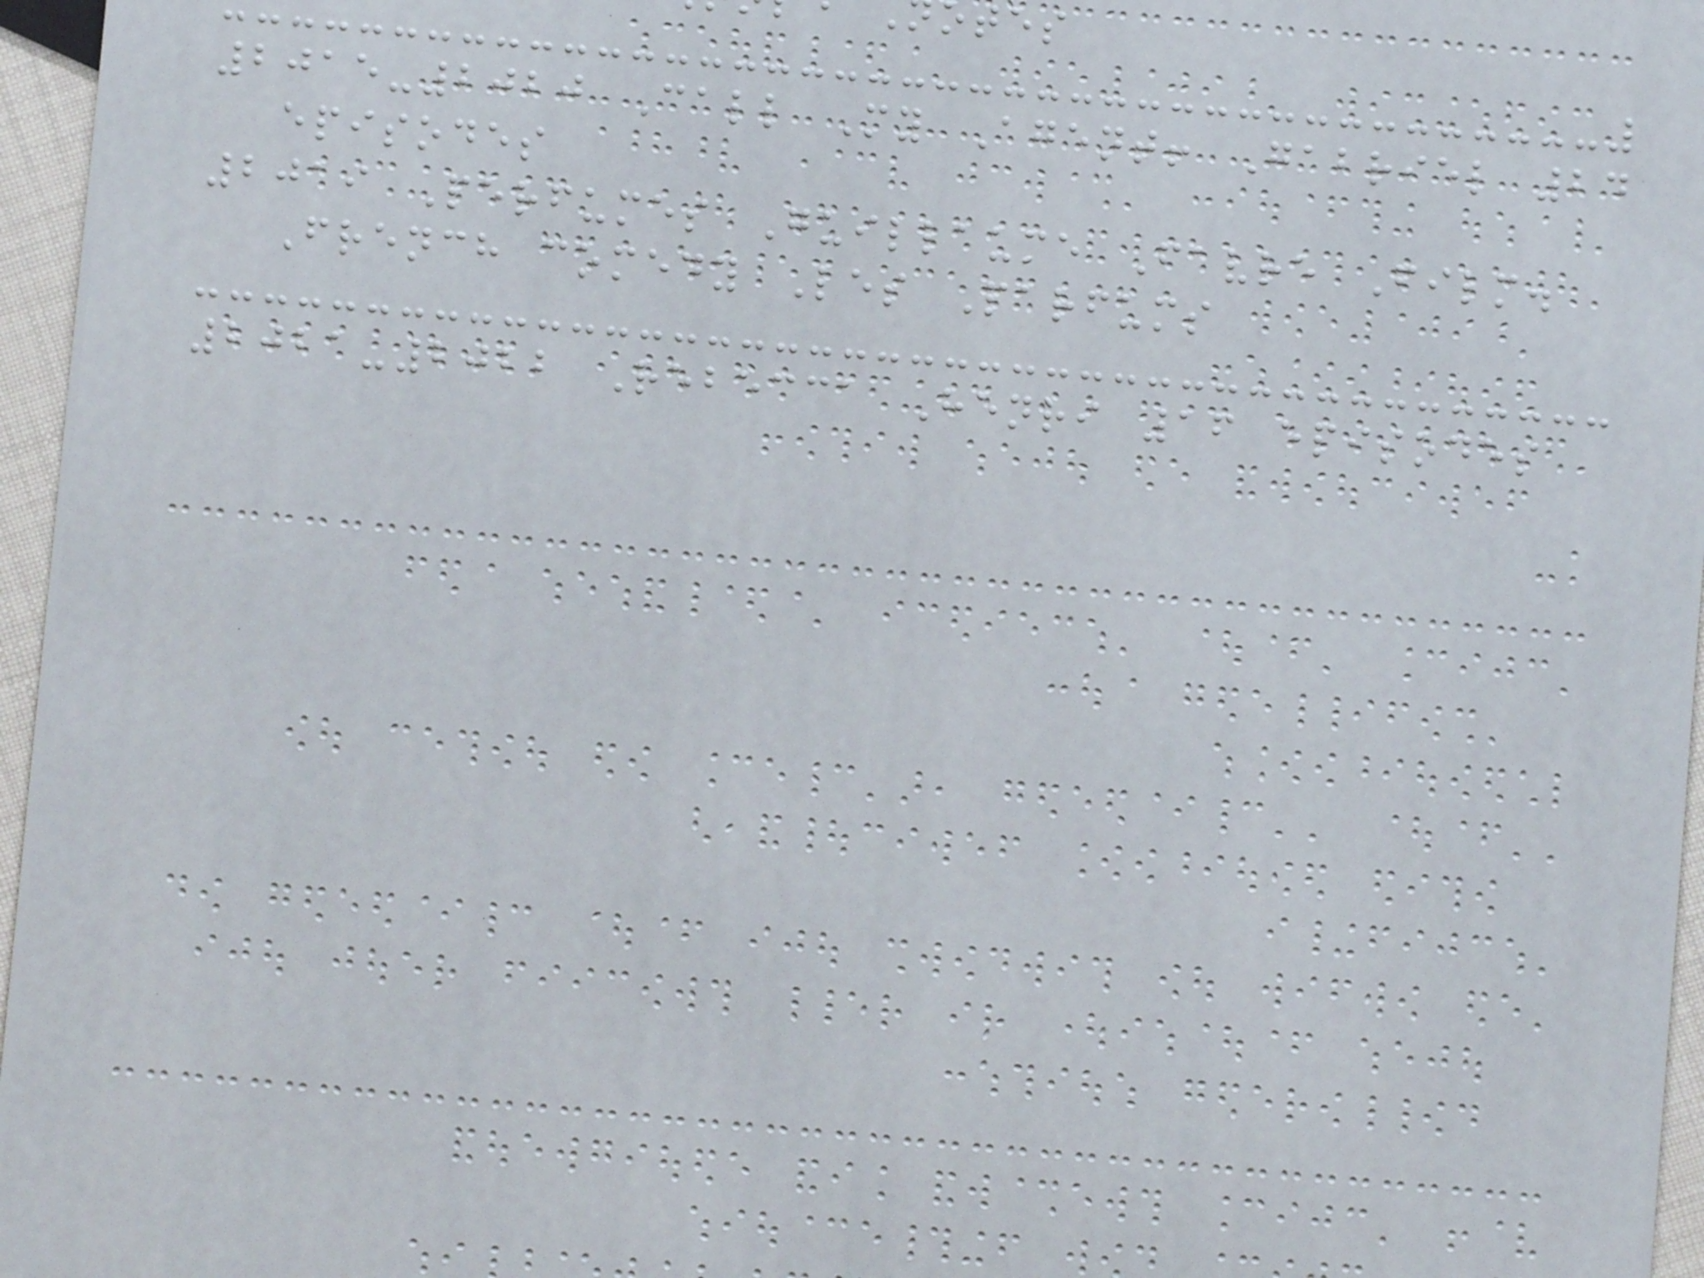2015-2020 Call My Agent! Gabriel 24
episodes
2019 Perfumes Guillaume Favre Film.
French comedy Les Parfums
2021-2022 Rebecca Henri 16 episodes
